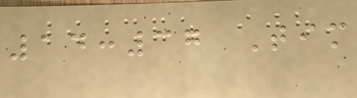14:37 Tim
